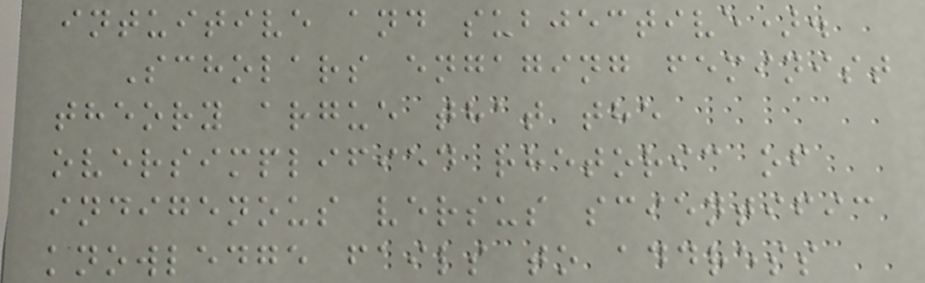intuitive and subjective).
Scholars engaging feminist
theory argue that the
oversimplified rhetoric of
indigenous versus scientific
knowledge fails to address
